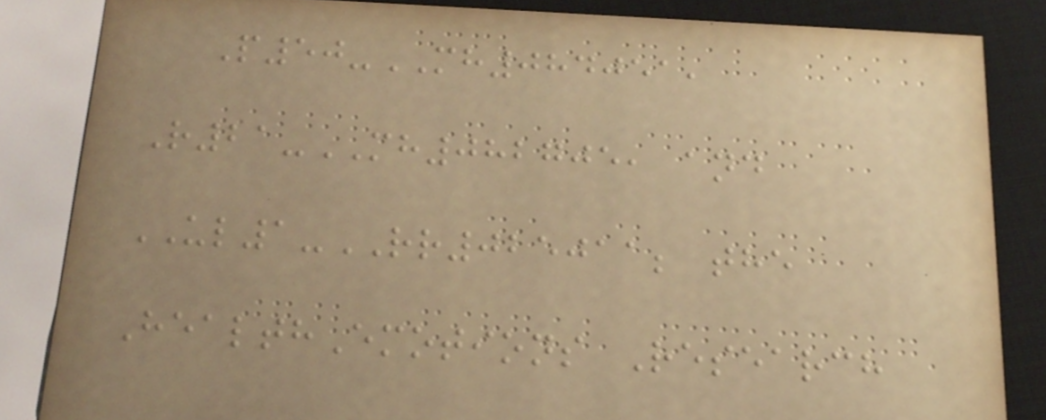P50-MH084051,
R21-MH082705, and
UL1-RR025011; the
HealthEmotions Research
